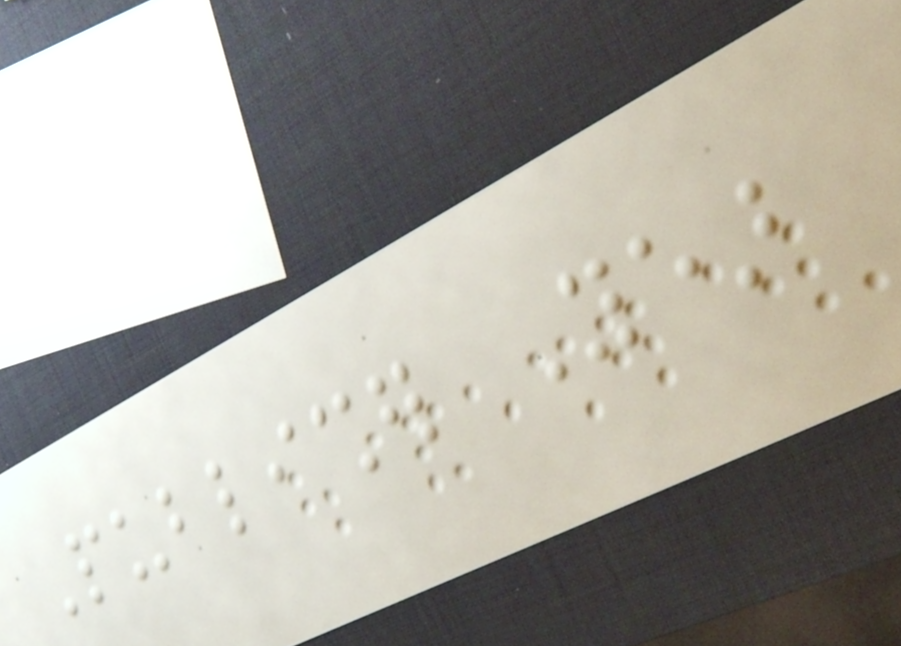Publisher Year
